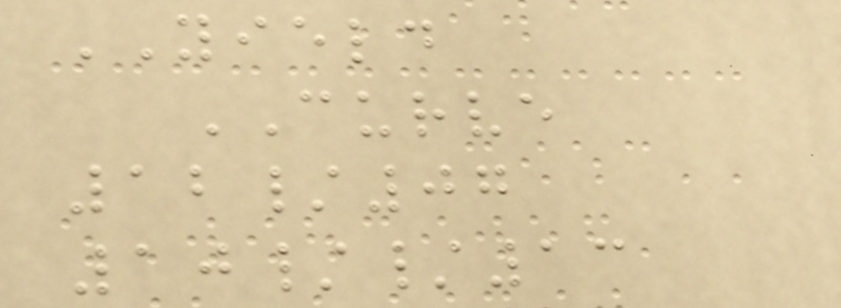YIELD
CURVE
12/07
10//13
